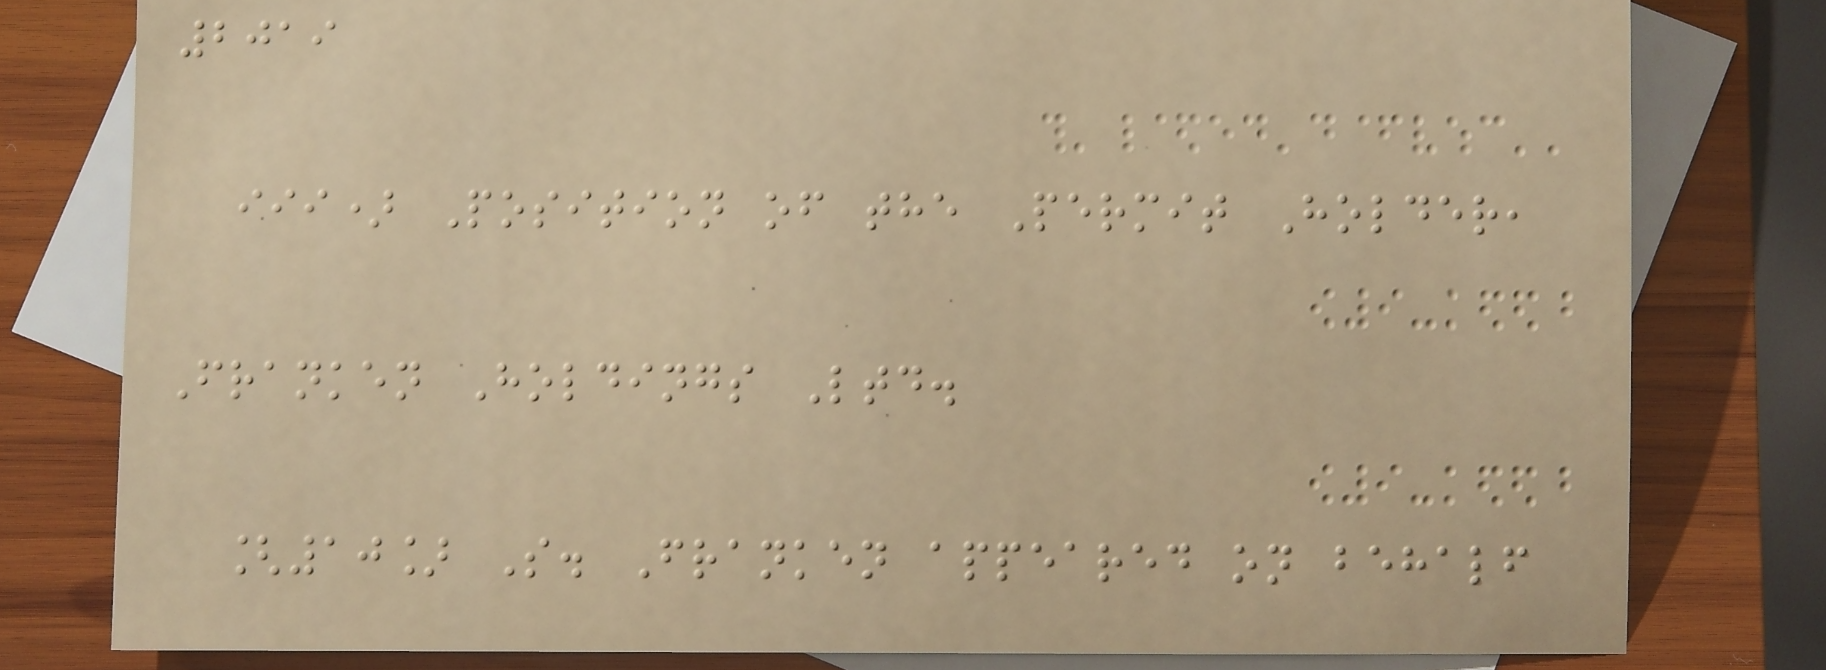2019
iii) Position of the Permit Holder,
Franken Holdings Ltd.
[10] S. Franken appeared on behalf
